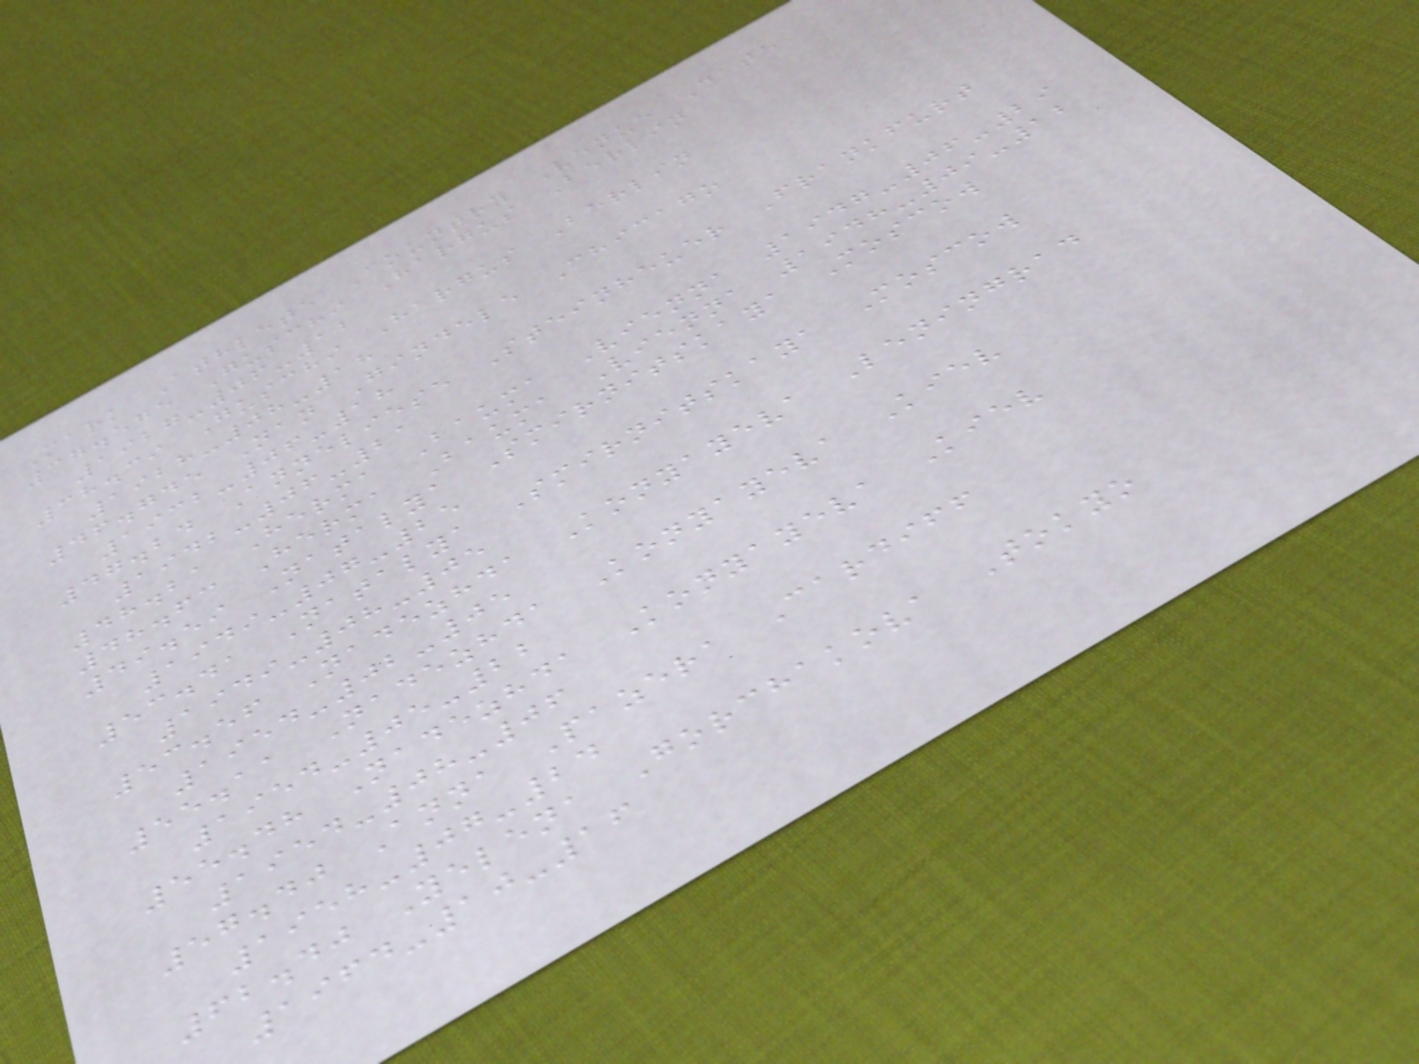Mark Athlete Country Venue Date
37.575 Guschi Hargus Berlin
1927-06-12
38.39 Guschi Hargus Berlin
1928-08-18
46.745 Nan Gindele Chicago
1932-06-18
47.24 Anneliese Steinheuer Frankfurt
1942-06-21
48.21 Herma Bauma Vienna 1947-06-29
48.63 Herma Bauma Vienna 1948-09-12
49.59 Natalya Smirnitskaya Moscow
1949-07-25
53.41 Natalya Smirnitskaya Moscow
1949-08-05
53.56 Nadezhda Konyayeva Leningrad
1954-02-05
55.11 Nadezhda Konyayeva Kiev
1954-05-22
55.48 Nadezhda Konyayeva Kiev
1954-08-06
57.40 Anna Pazera Cardiff
1958-07-24
62.40 Yelena Gorchakova Tokyo
1964-10-16
